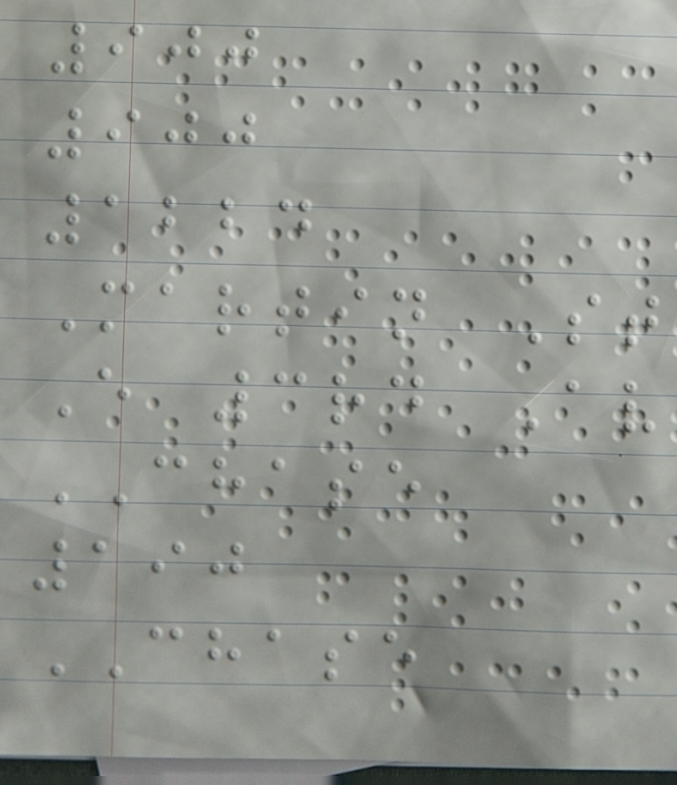900
900
1224
Martin St
E 3rd Av
CHASE
190
CHASE
